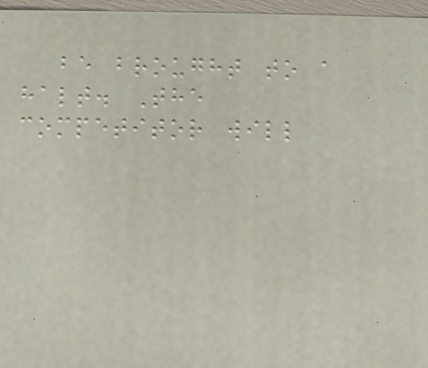be brought to a
halt. The
competitor will
